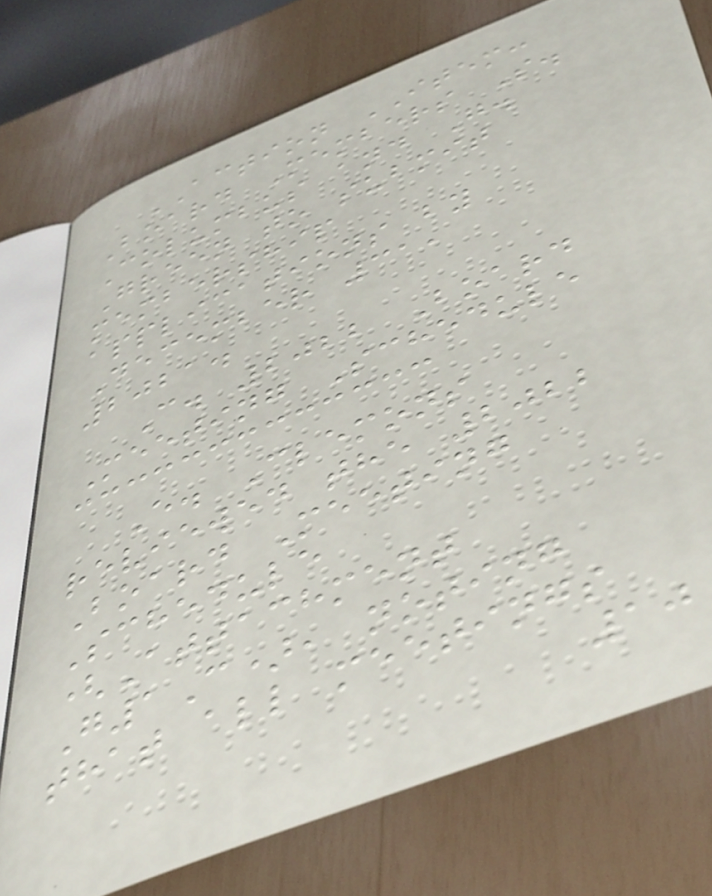ACTION ITEM:
Board Members S.
Columbus and G.
Green to submit
membership
applications by
December 31,
2021.
C. 2022 Board
Meeting Schedule
E. Clemons
reviewed the 2022
Board Meeting
Schedule
(Attachment
G1C), noting
that all meetings
10
